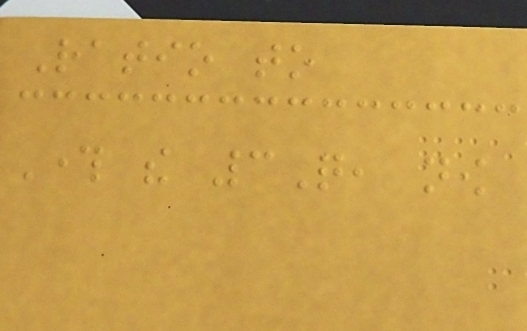Ratio to
Through the 3Q, now
